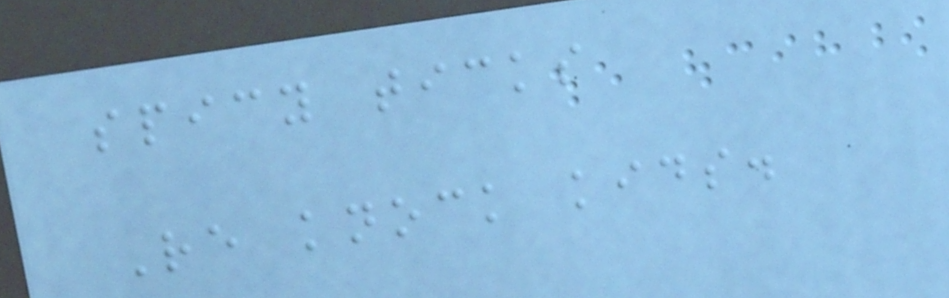spicy ticks
Re knock kids.
